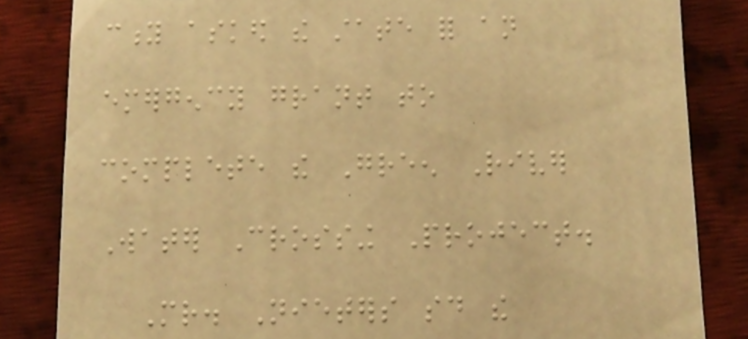city asked the state for an
emergency grant to
complete the Green River
Water Crossing Project.
Mr. Nieters said the
